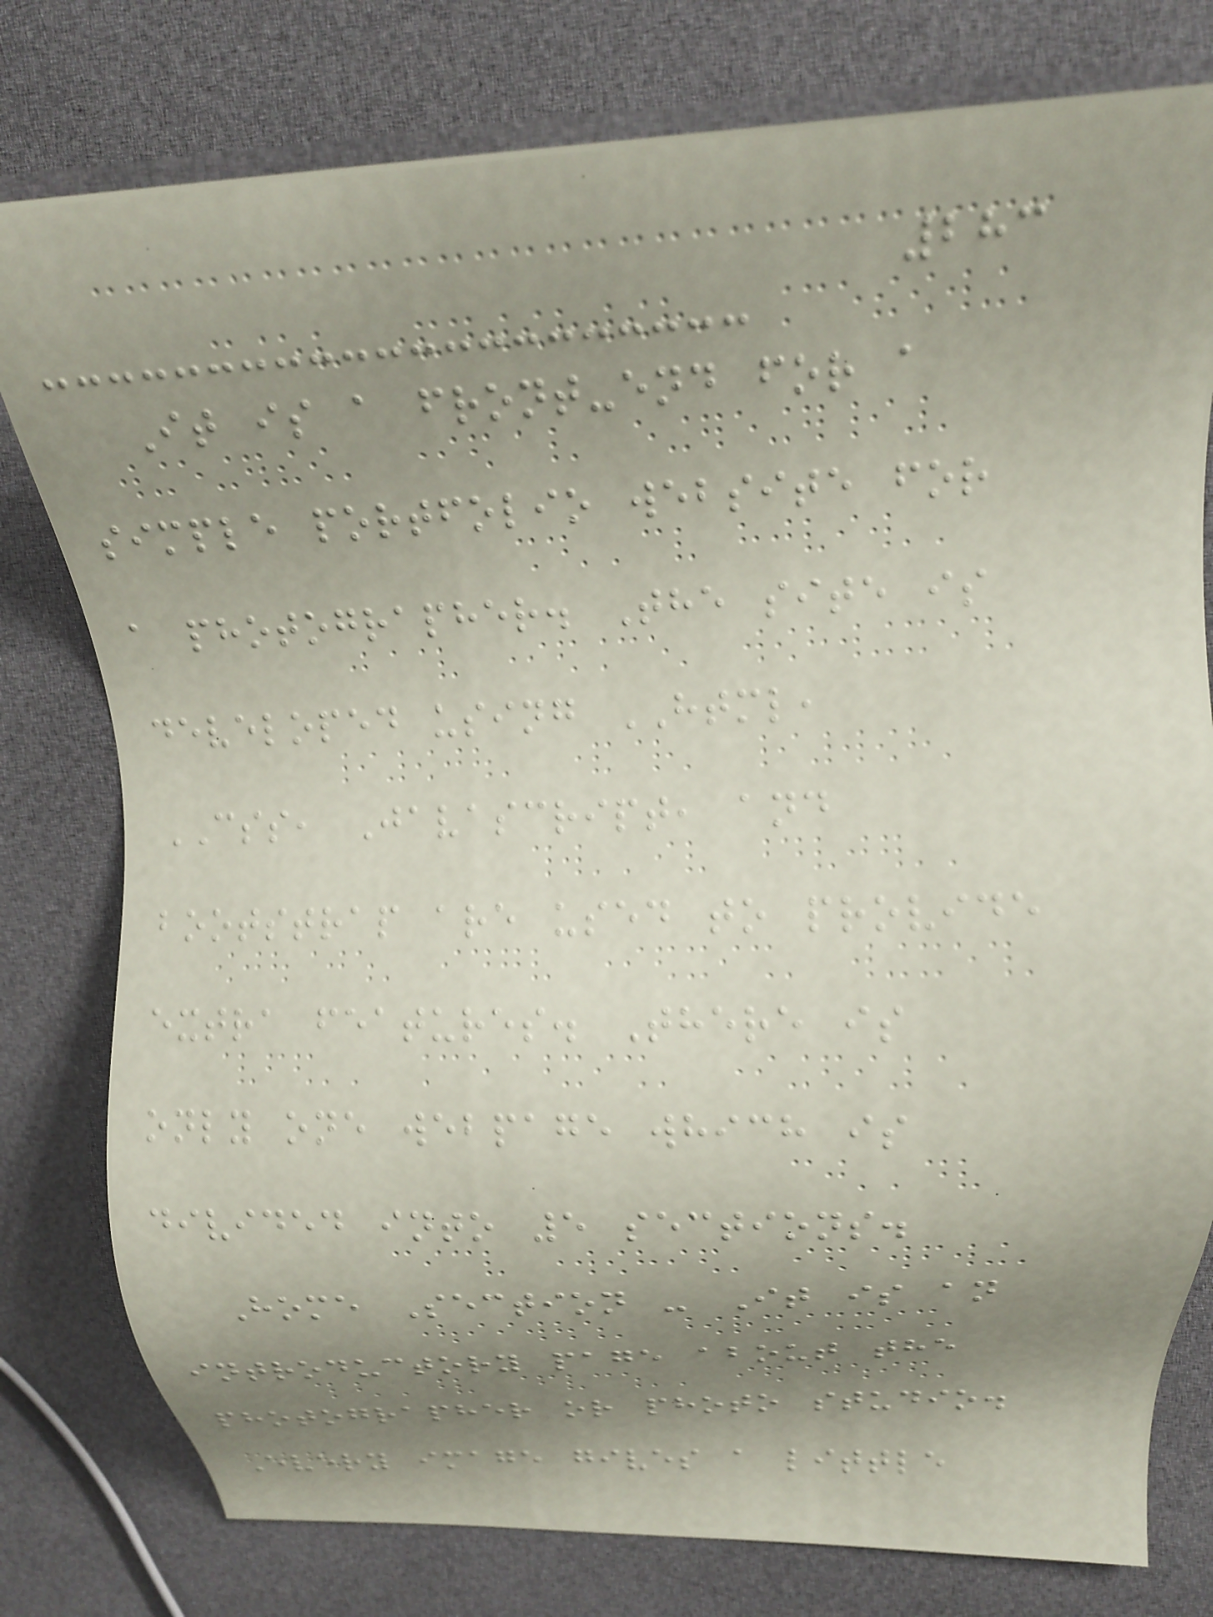283
It is a front-end for a
simple portfolio website for
a photographer. The site is
developed using HTML,
CSS, Javascript, and
bootstrap are used to provide
extra features. There is
only one webpage which is
divided into 5 sections.
Home Section - It is an
introductory page about the
photographer or photo studio.
Every image gives a little
